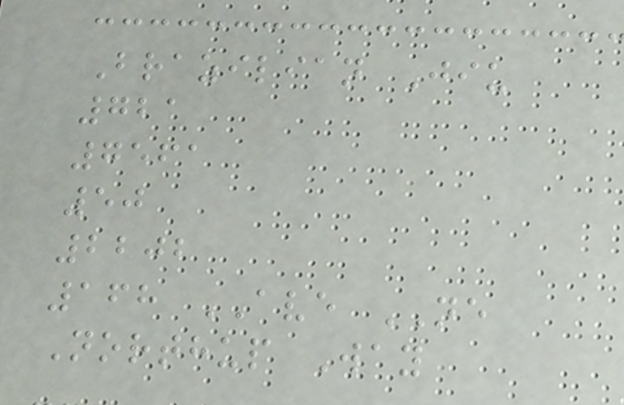Brazilian Jiu
721
7561
50
2202
168 AVE NE
Northup Way
